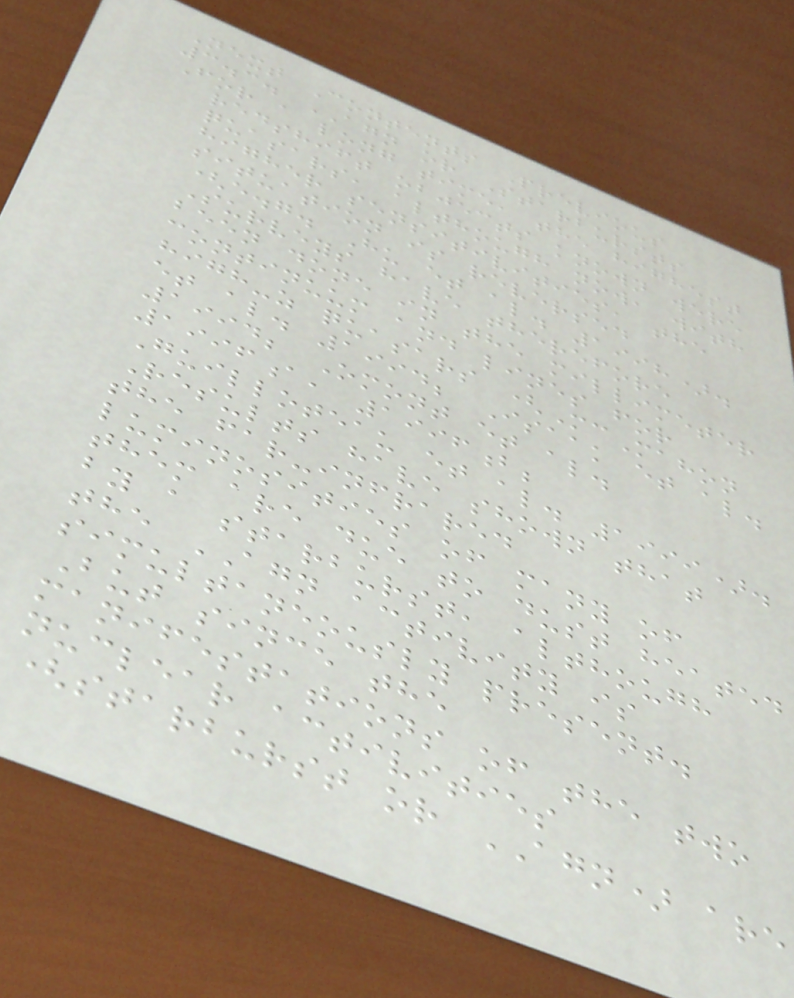Next Contents Previous
3.3. AGN or Starbursts
For a long time, the highest
redshift objects known were
quasars, although now, with
higher sensitivities, the
situation is reversed
(e.g. Hu et al. 1998).
Surveys have therefore
been done in the millimeter
continuum and lines for
high-z quasars (McMahon
et al. 1994; Isaak et al.
1994; Omont et al.
1996a, 1996b;
Guilloteau et al. 1999).
Results have shown that
the far-infrared
luminosities of many of
them are due to dust heated
by a starburst, although
the AGN activity is
simultaneously present.
But since the
manifestations of the two
nuclear activities
(starburst or AGN) are
